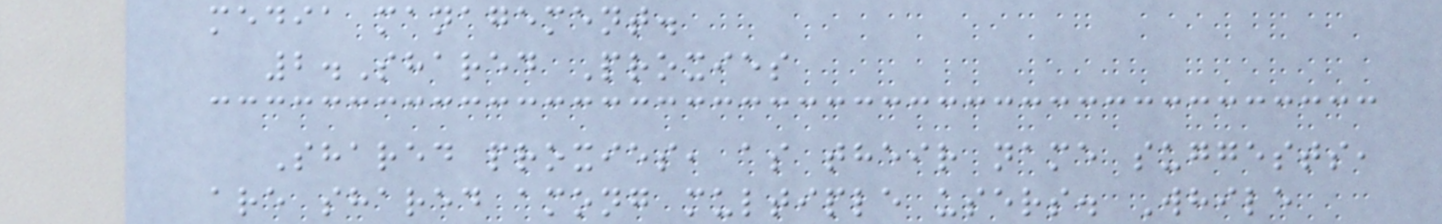media management.
2.Shared Proxies
Shared proxies, as their name suggests,
are shared among multiple users. While
